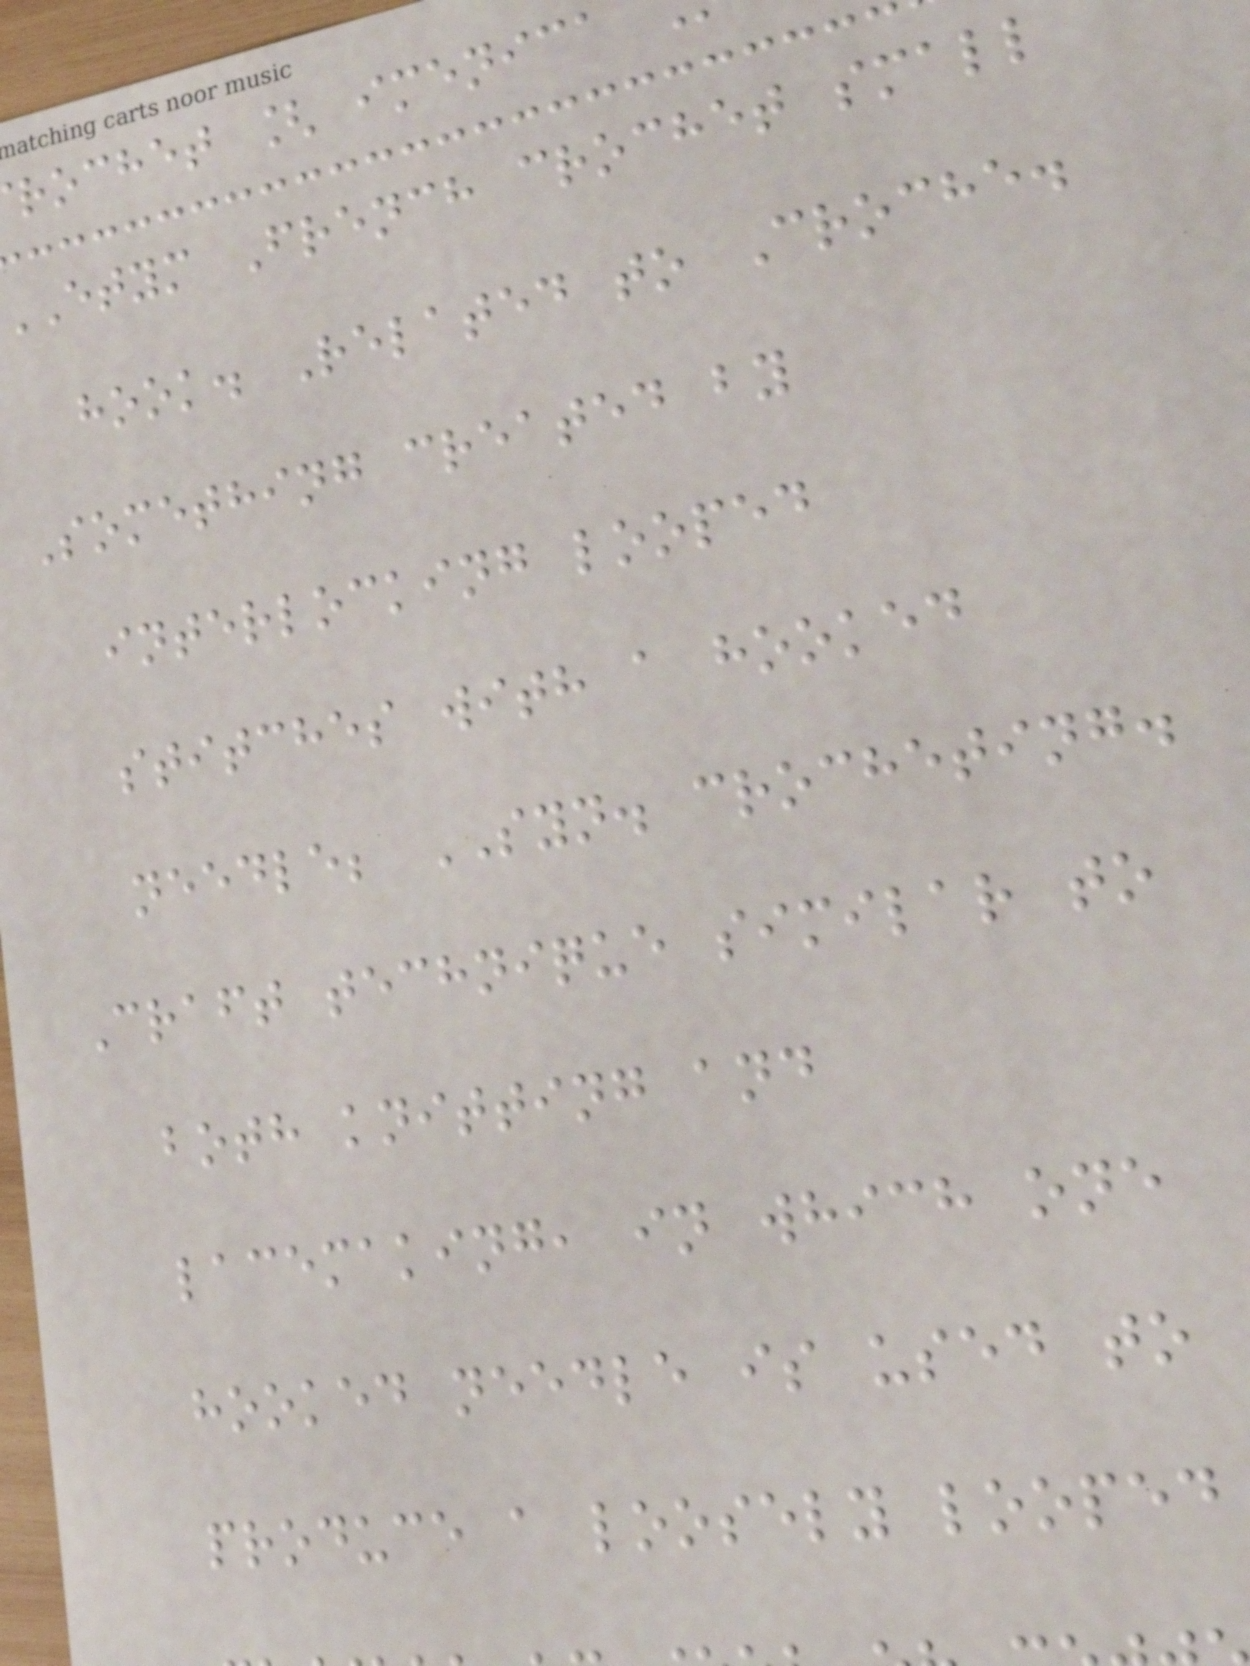rochet [ imenica
etym French crochet small
hook. Related to Croche.
Something created by
interlocking looped
stitches with a hooked
needle; SYN. crocheting.
Craft technique similar to
both knitting and
lacemaking, in which one
hooked needle is used to
produce a loosely looped
